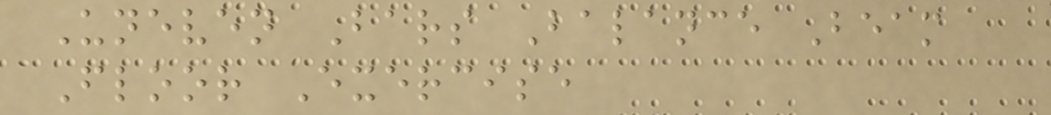Uneven Bars Balance Beam
Floor Exercise
